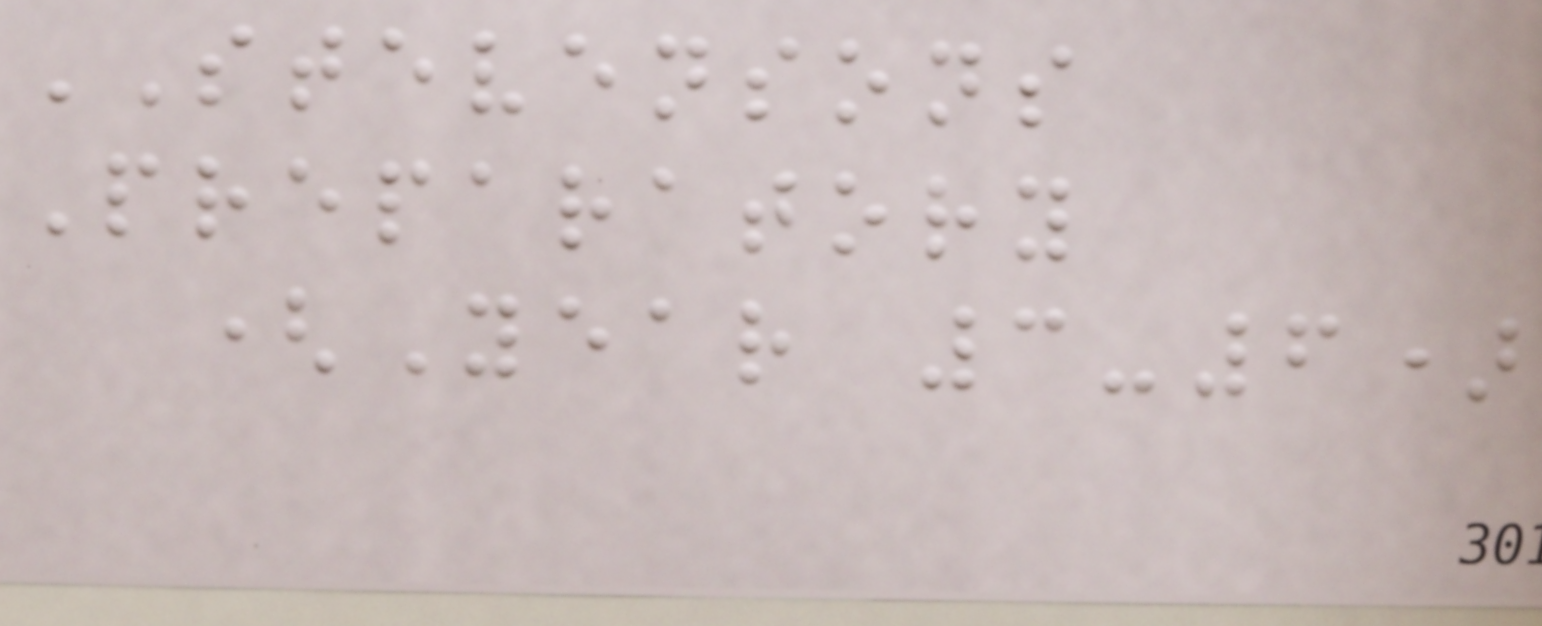STEVENSONS
Preparatory
(Year 3-6)
